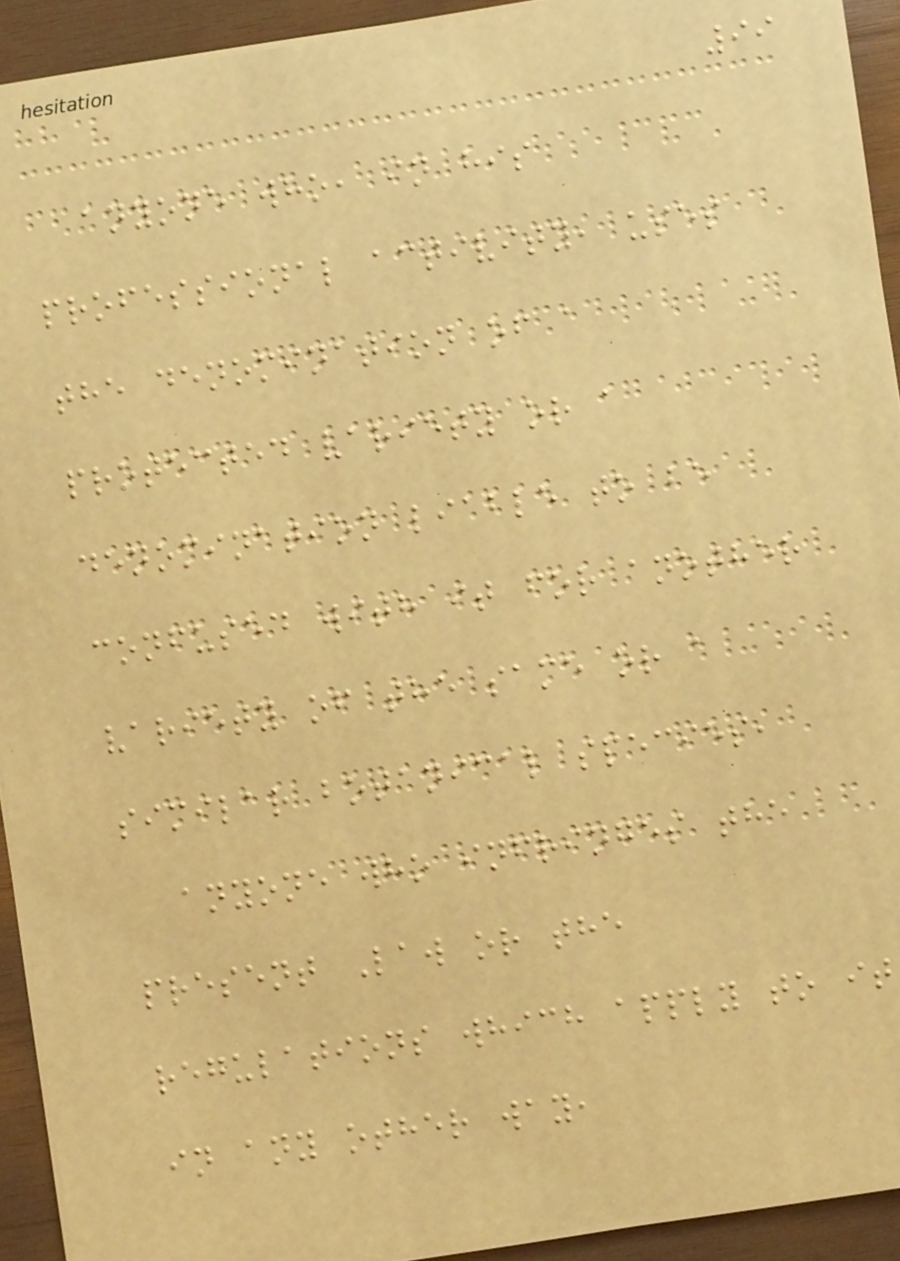99
anyone who, in his
professional activity, uses
the denomination of a
protected variety or a
denomination liable to be
confused with it for another
variety of the same or a
similar botanical species,
anyone who infringes the
present Law or the
regulations which apply to it
in any other way,
